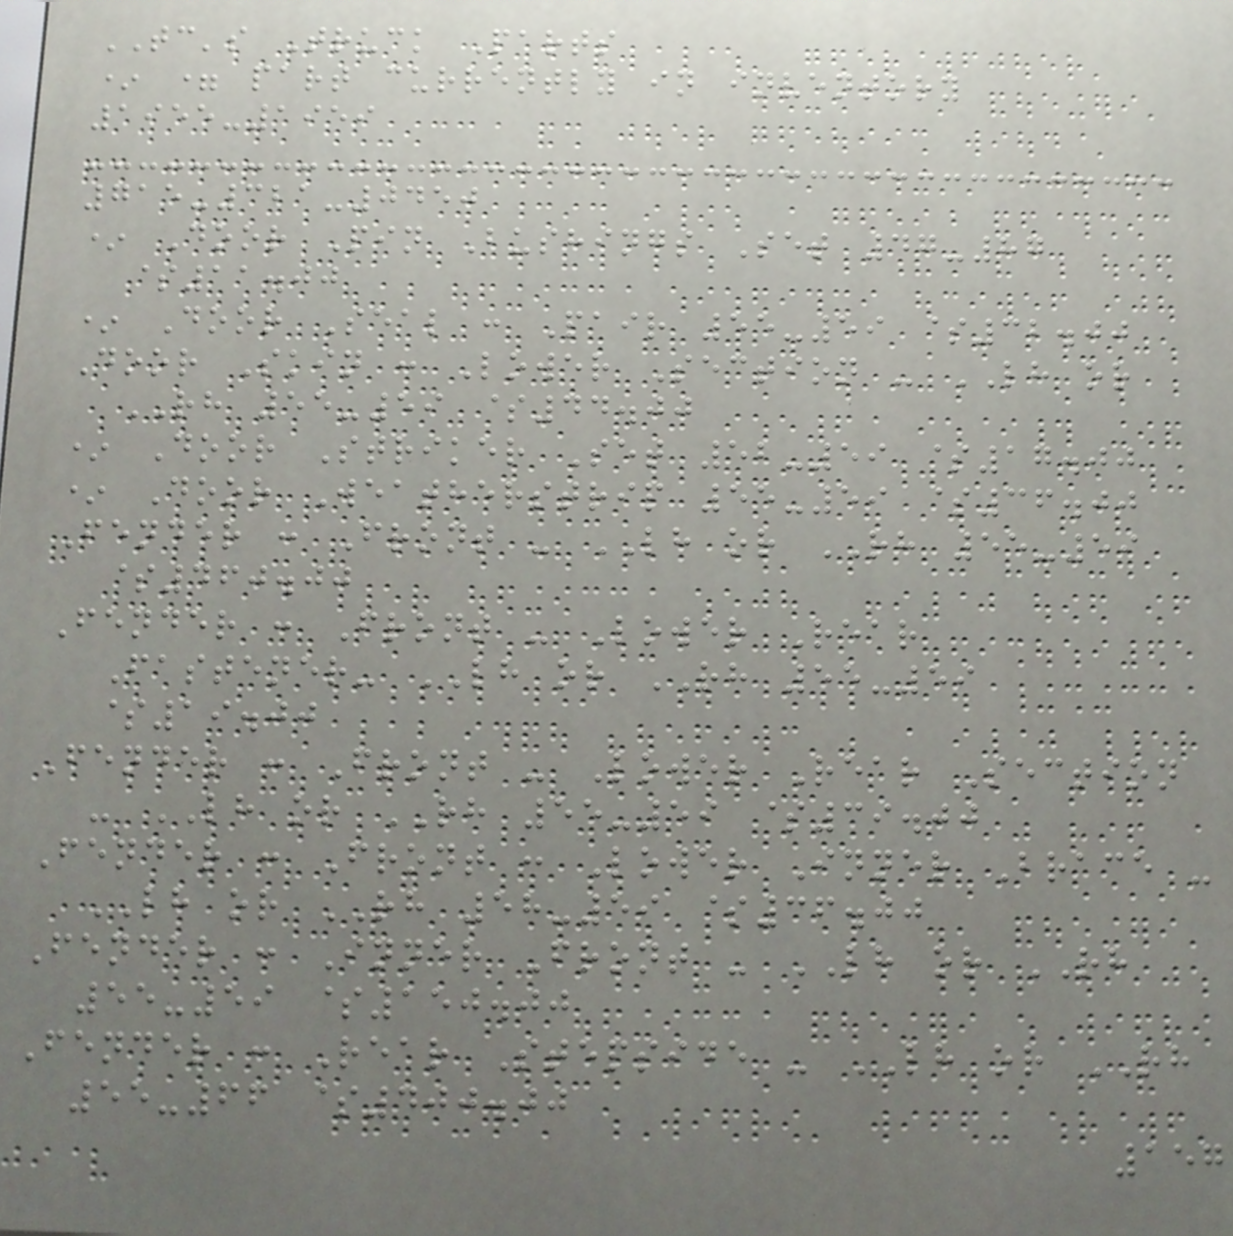TC's Truck Parts
* = part currently in inventory
1955-1959
715-321-0450
* Door Pin Bushings Set 47-87
$11.00
* Door Seal : Pair 55-59 $32.00
Door Skin : Lower Section - LH or
RH 55-59 $44.00
* Door Striker Set 52-59 $17.00
* Door Weatherstrip 55-59 $36.00
Fender : Front - LH or RH 55-59
$460.00
Fender : Front - Lower Rear
Fastener- LH or RH 55-59
$19.00
Fender : Front - Lower Rear Section
- LH or RH 55-59 $39.00
Fender : Front : Lower Inner Brace -
LH or RH 58-59 $36.00
Fender : Inner Front - LH or RH
55-59 $150.00
Fender : Rear Stepside - LH or RH
55-66 $400.00
157
